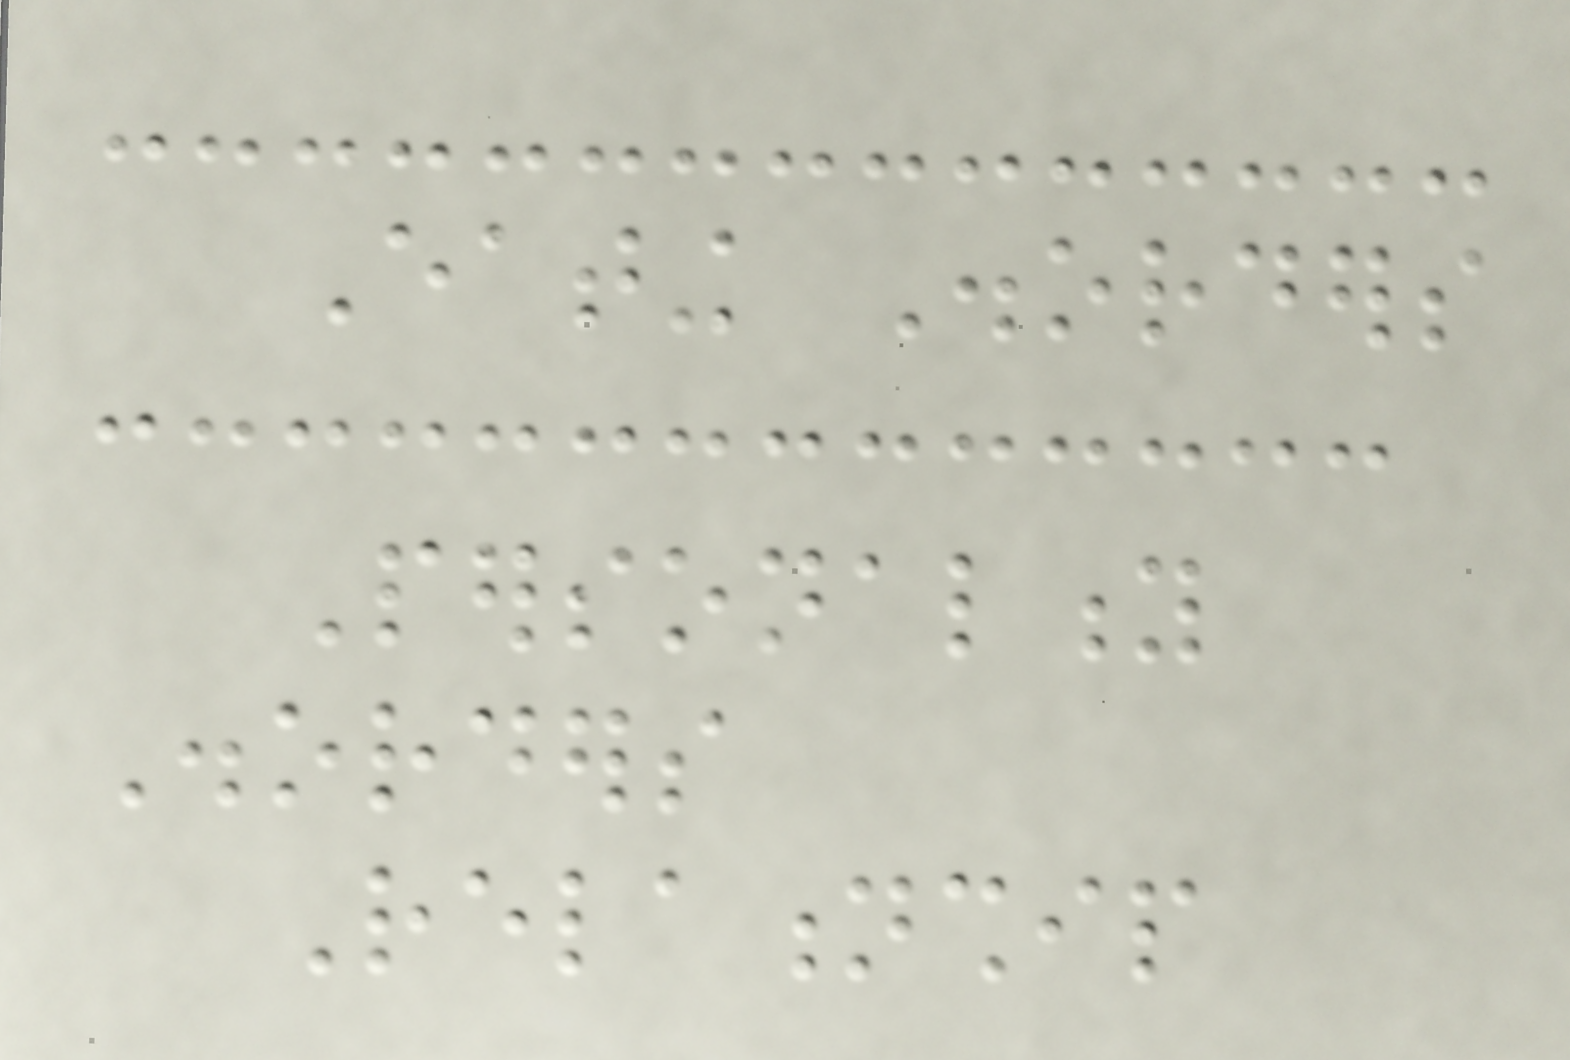Eating Disorders
Personality
Disorders
Relationship
